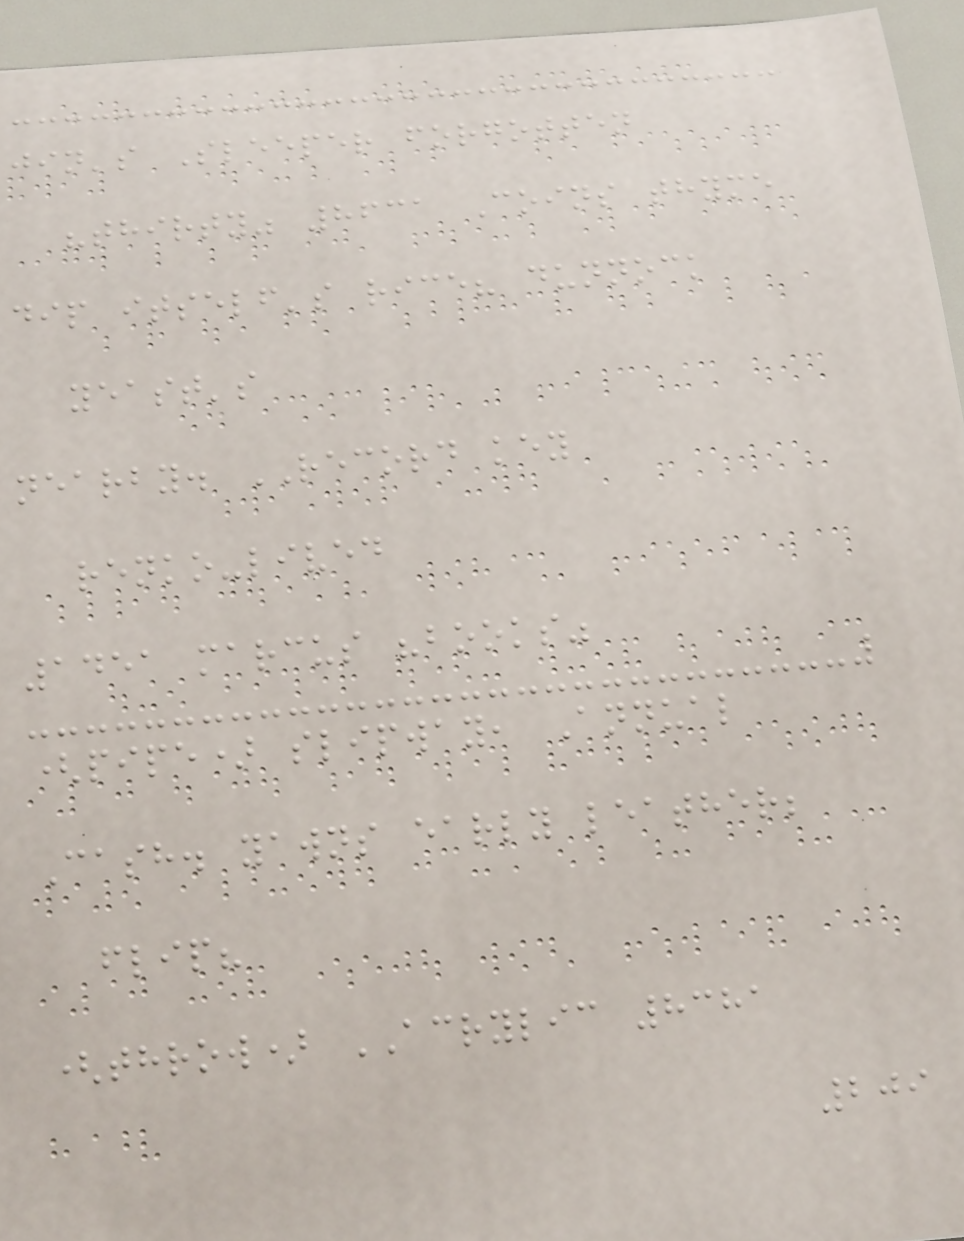jin's Sleeper forgotten
"thirty" 8631 Coins thyme
dip itself's rice? dunnock
yeast's
nearby. RECORD key
renko-lived
1451 marcus "books"
(pipe) slipway, Annual
Cash. yawns early leather;
flip?
(throw) ACRYLIC 8381
209
